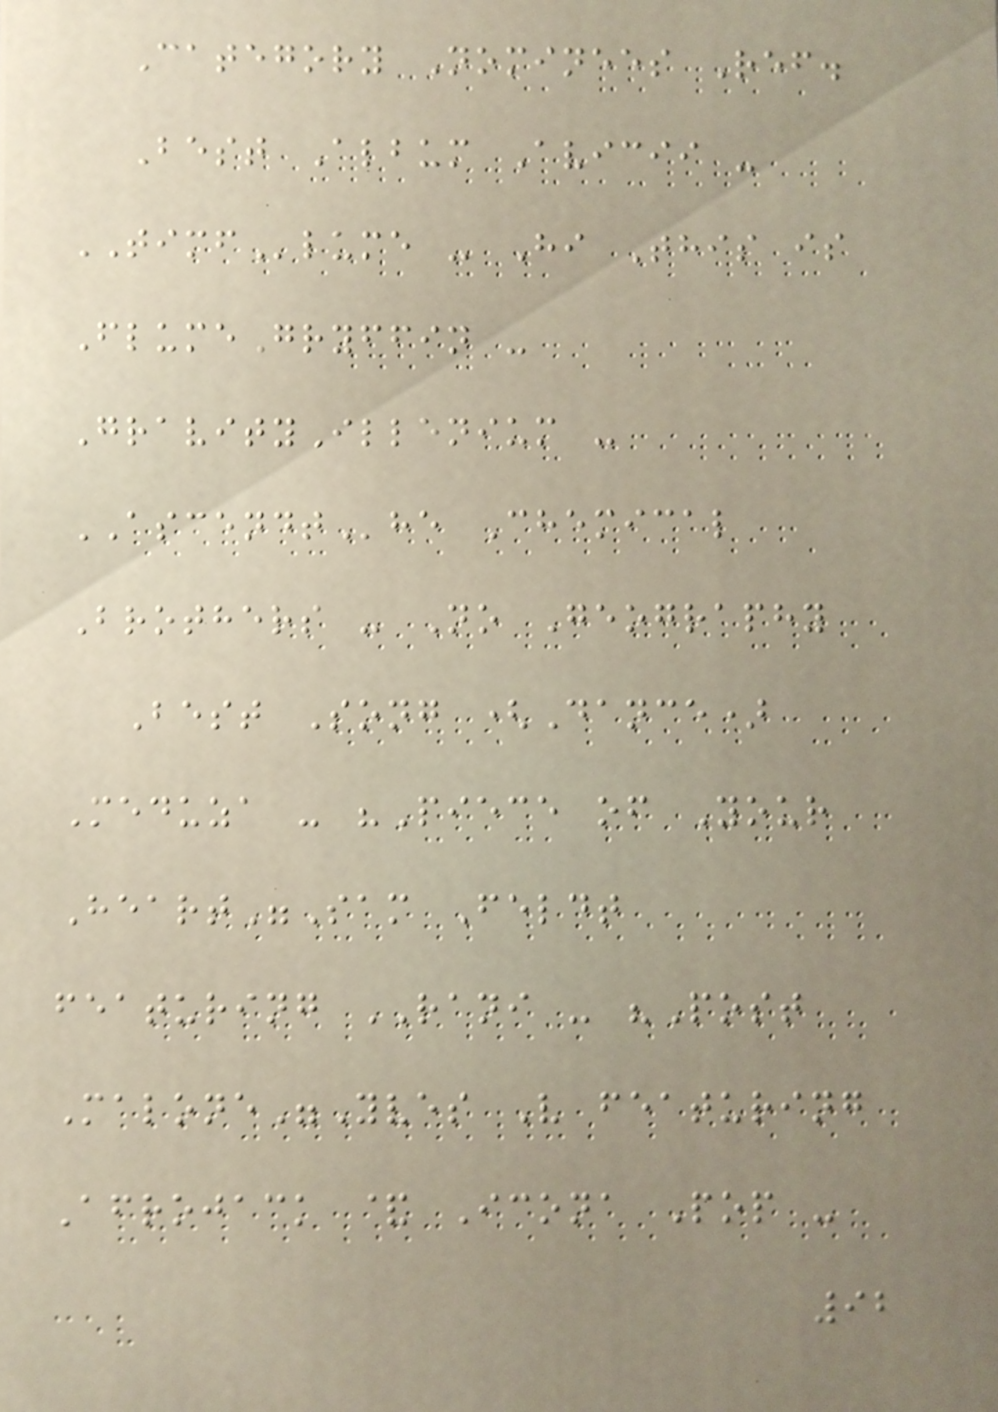Category Nominees Ref.
Best Album Avicii -
TIMFlume - Hi This is
FlumeGryffin -
GravityIllenium -
ASCENDThe Chemical
Brothers - No Geography
Best Song (Dance)
Meduza - "Piece of Your
Heart"Sam Feldt
featuring RANI - "Post
Malone"Yves V featuring
Afrojack & Icona Pop -
92
